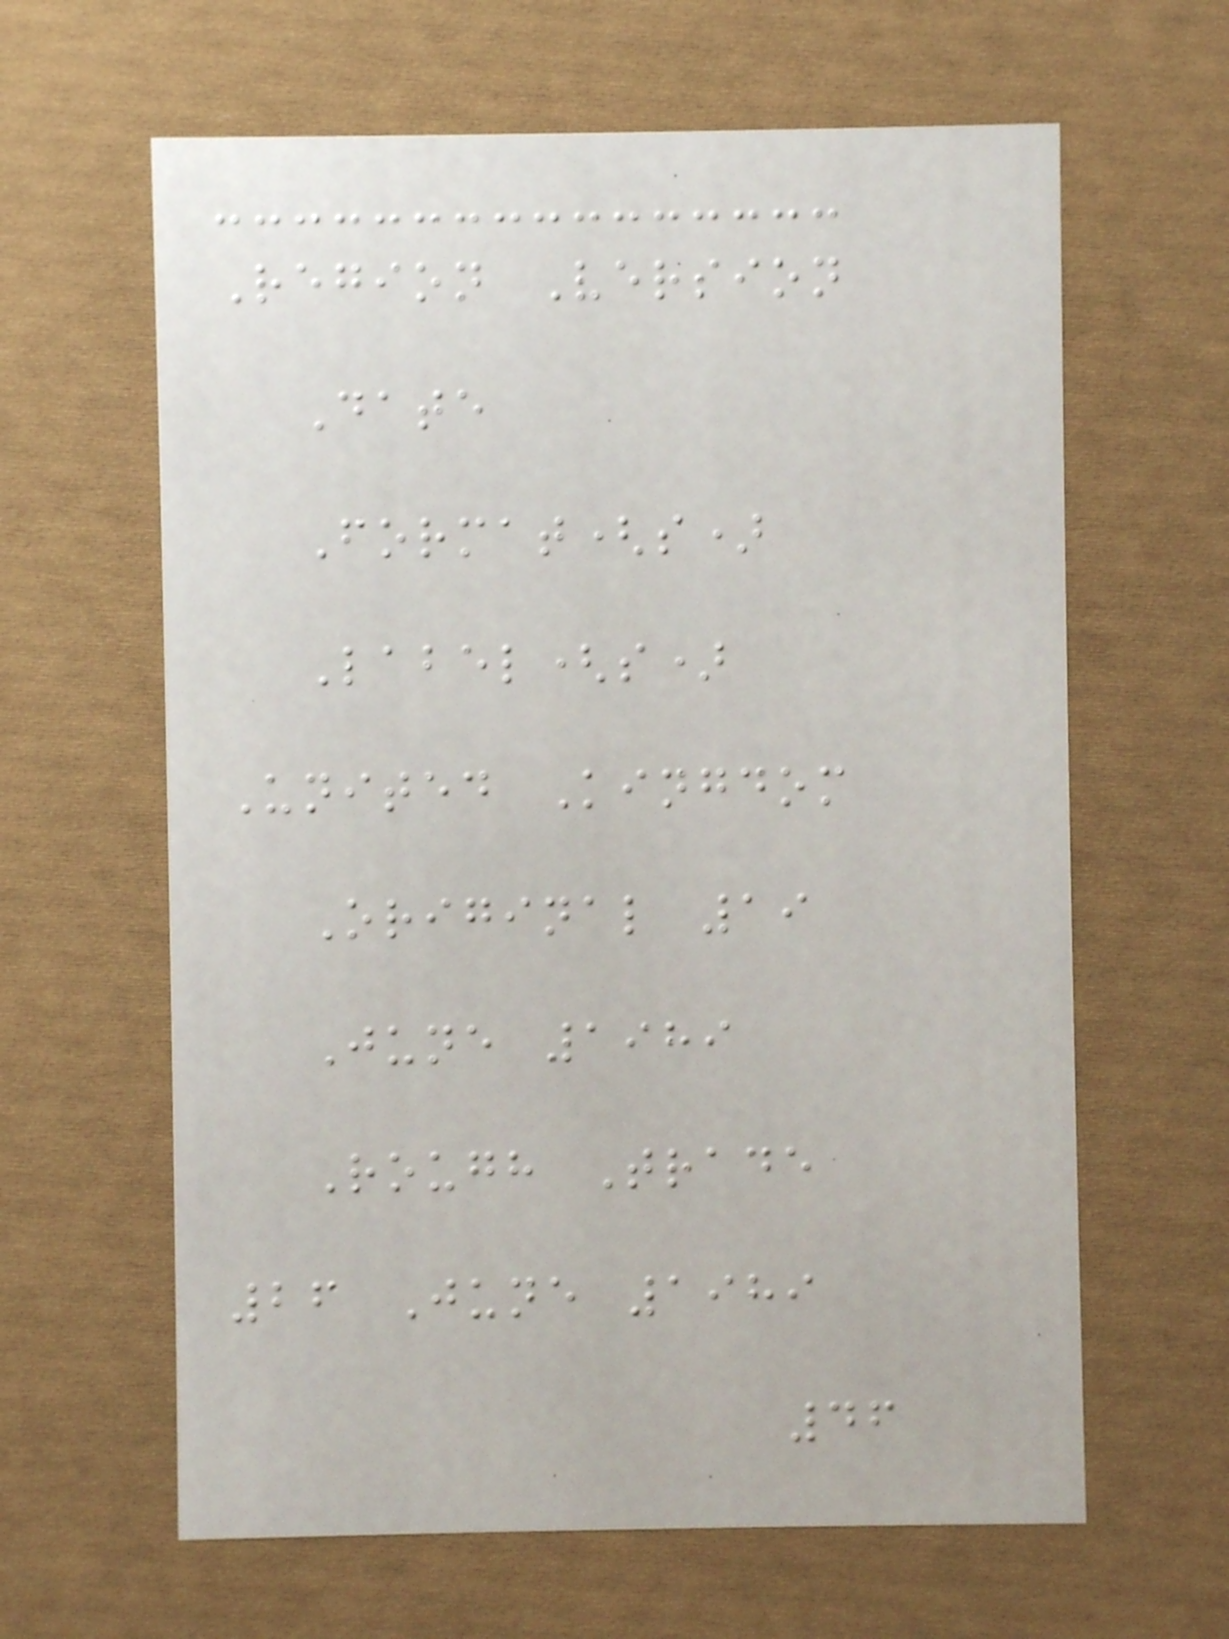Region Version
Date
Format(s)
Label(s)
United Kingdom
Original 19
June 1989
Rough Trade
26 June 1989
46
